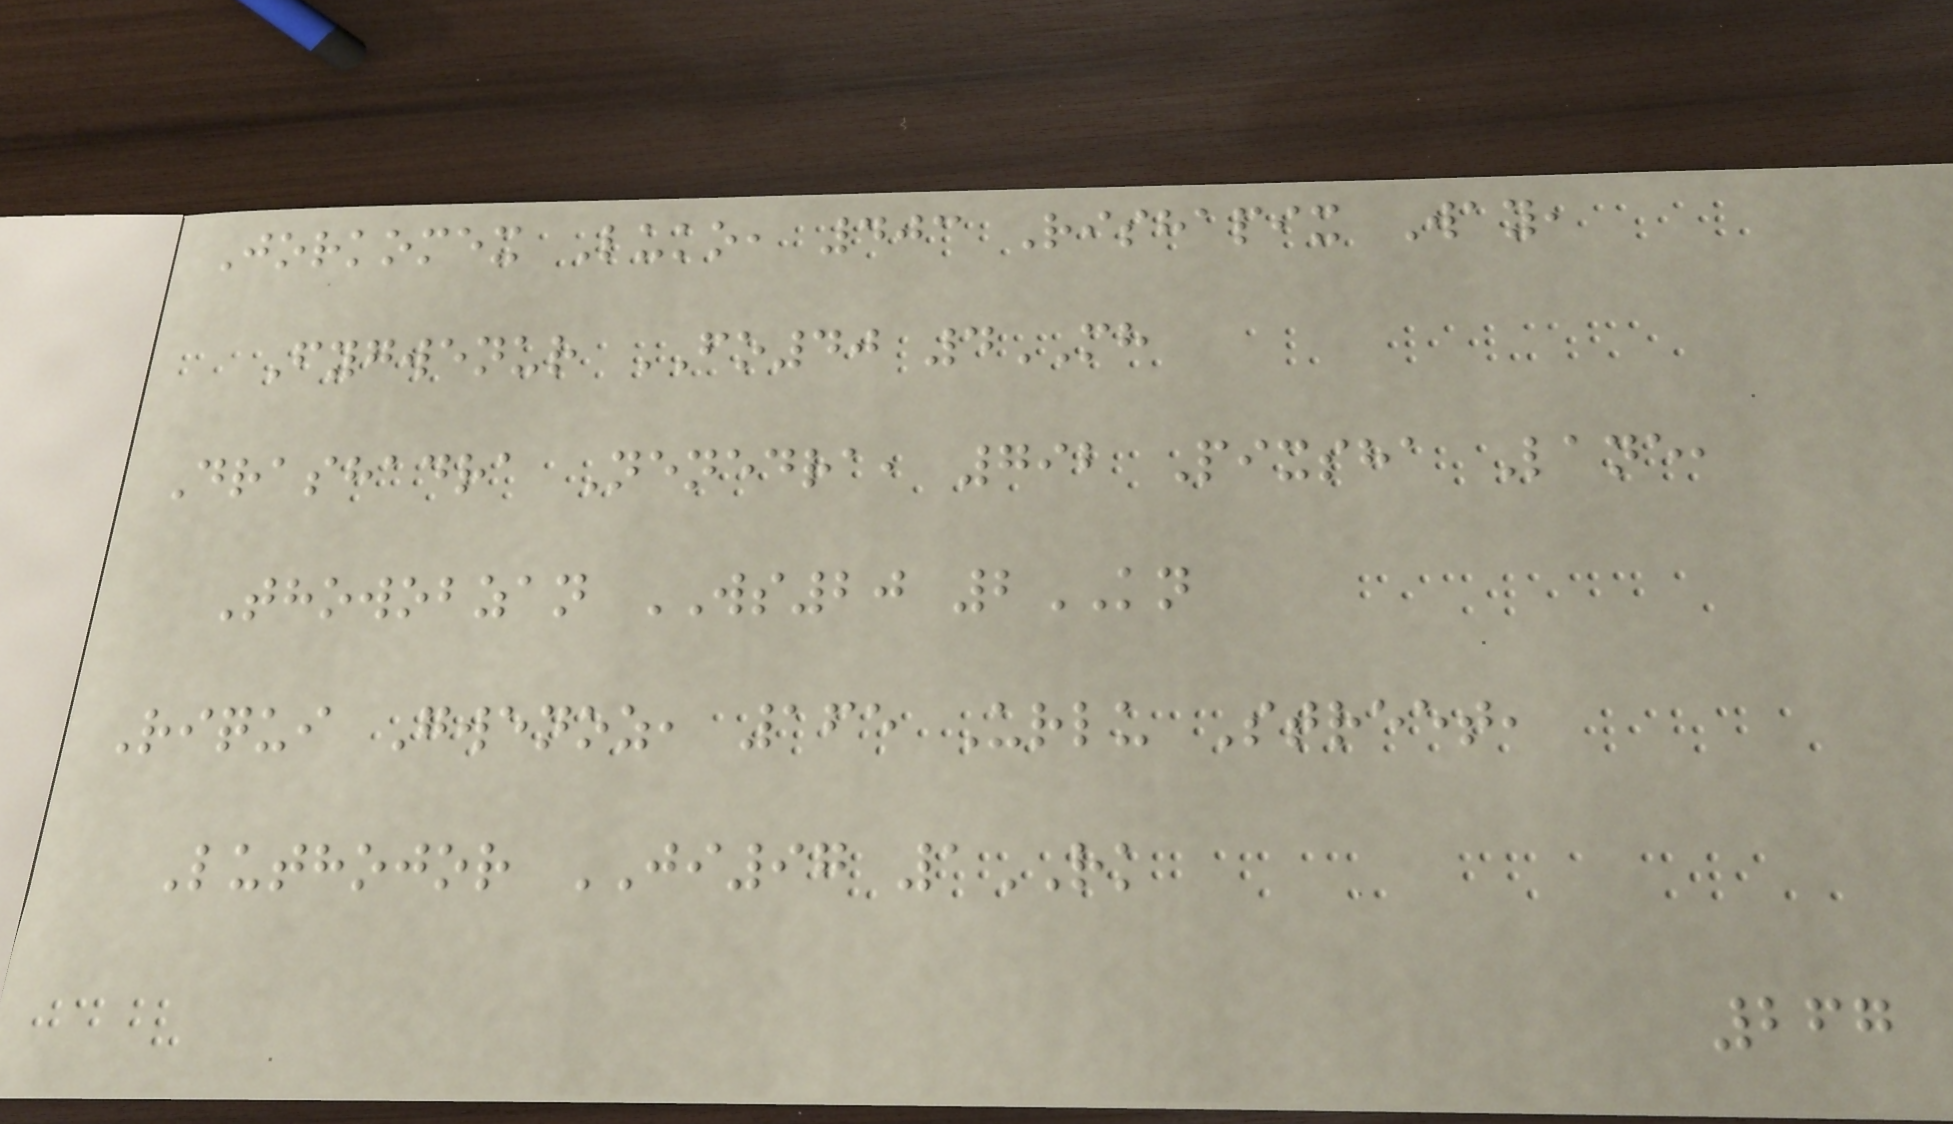Jorkomex Luko, 403 Rishapix Way,
Fygwenur FO40 4MH
Drashadra Nenedra, 792 Pixsha Lane,
Thowobzan WS20 2KN
Riqui Gwenoz, 165 Urlu Street,
Luthojor JI97 1RK
267
